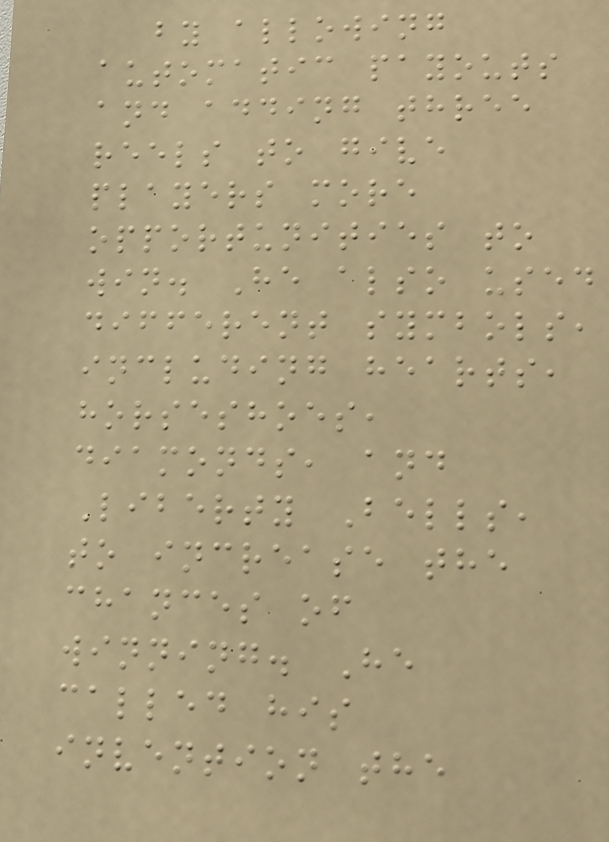by allowing
automatic payouts
and adding three
reels to give
players more
opportunities to
win. He also used
different symbols,
including hearts,
horseshoes,
diamonds, and
Liberty Bells,
to increase the
chances of
winning. He
called his
invention the
